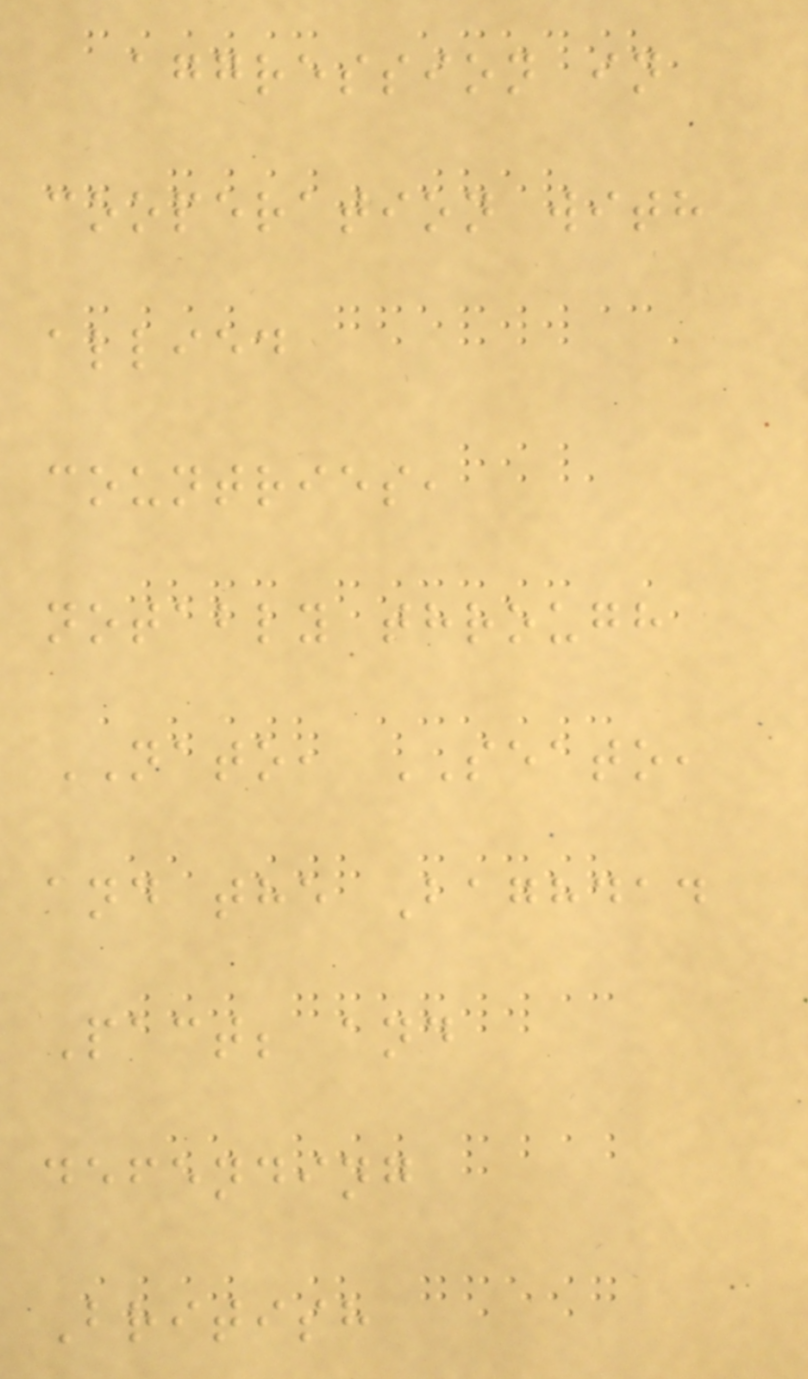aggression in
cooperation with
allied
countries,
notably through
NATO, SEATO,
and the Baghdad
Pact; and
defending
British
